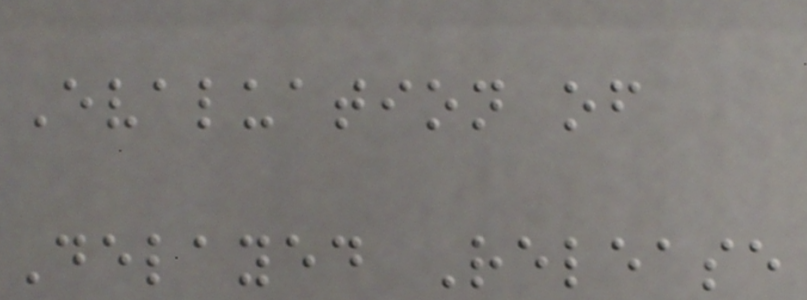Evaluation of
Delayed Release
